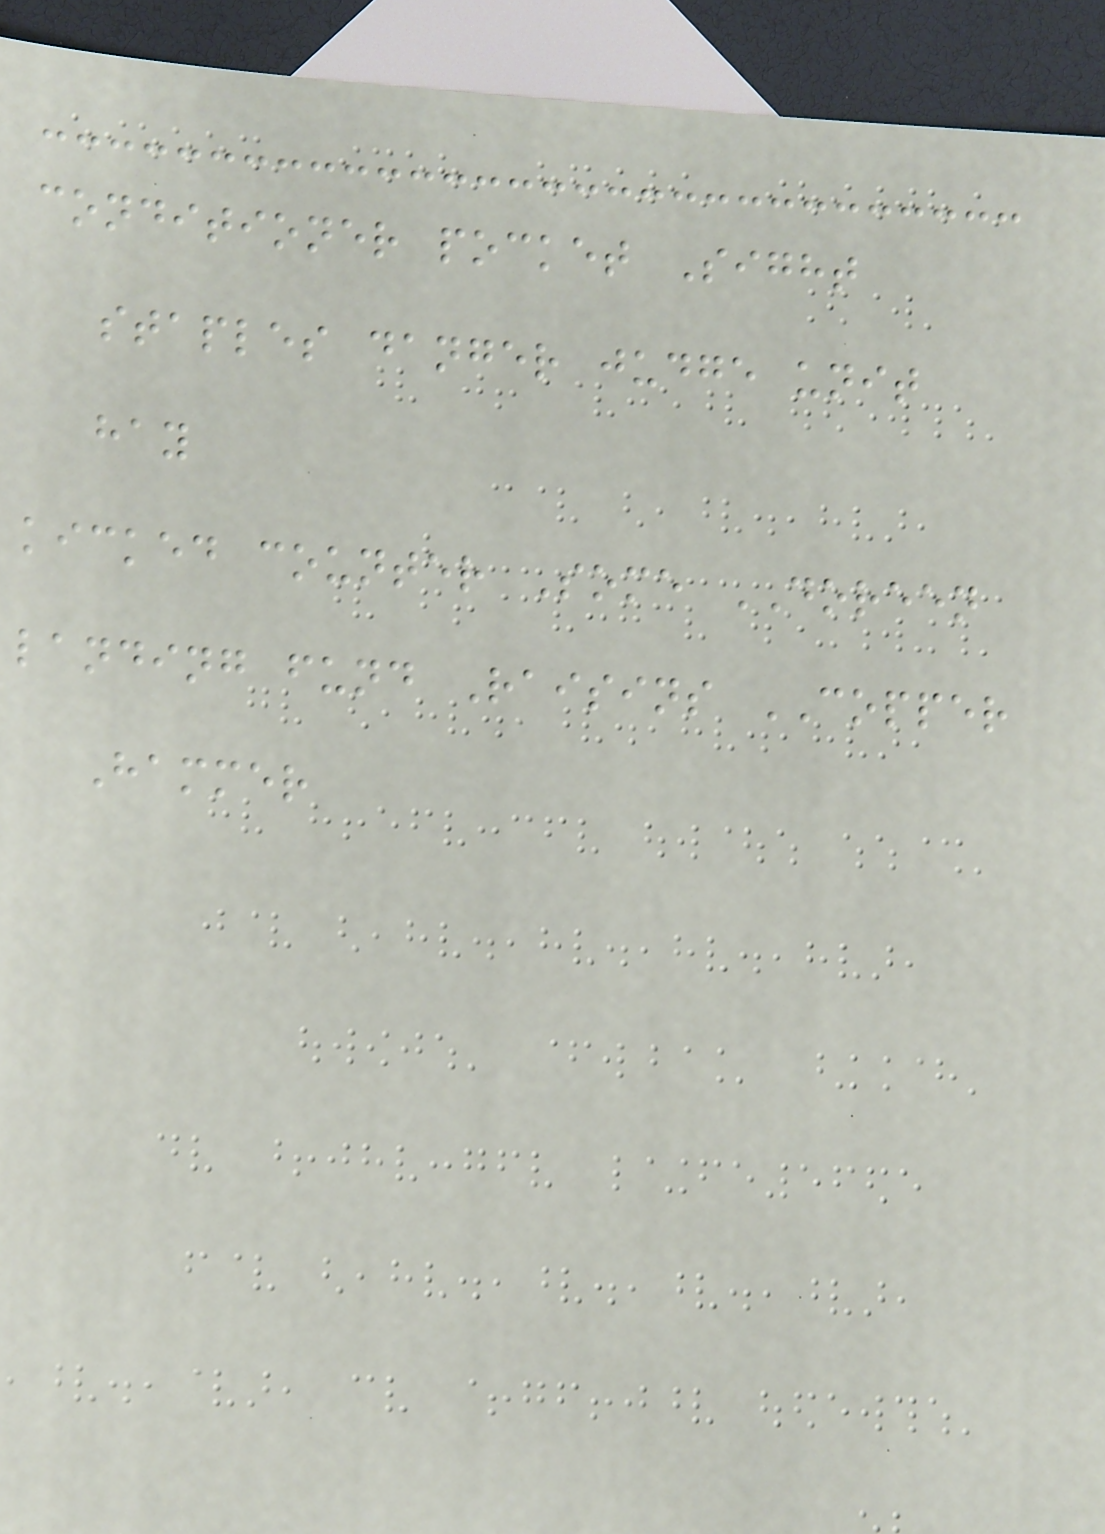conditioner pocket Sight
staples danger judge unit
hay
kicked counter Some DOREEN
landing fund Raisins COPPER
Hammer
